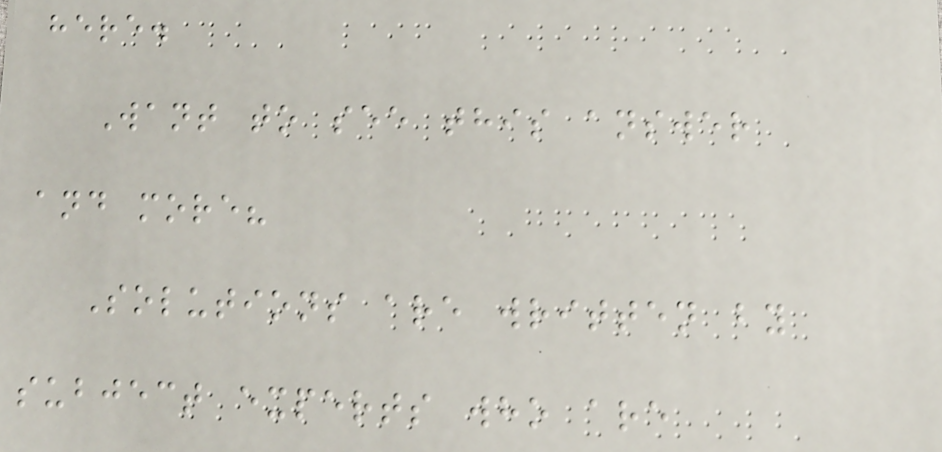here.
Want to see this answer
and more?
Solutions are written by
subject experts who are
